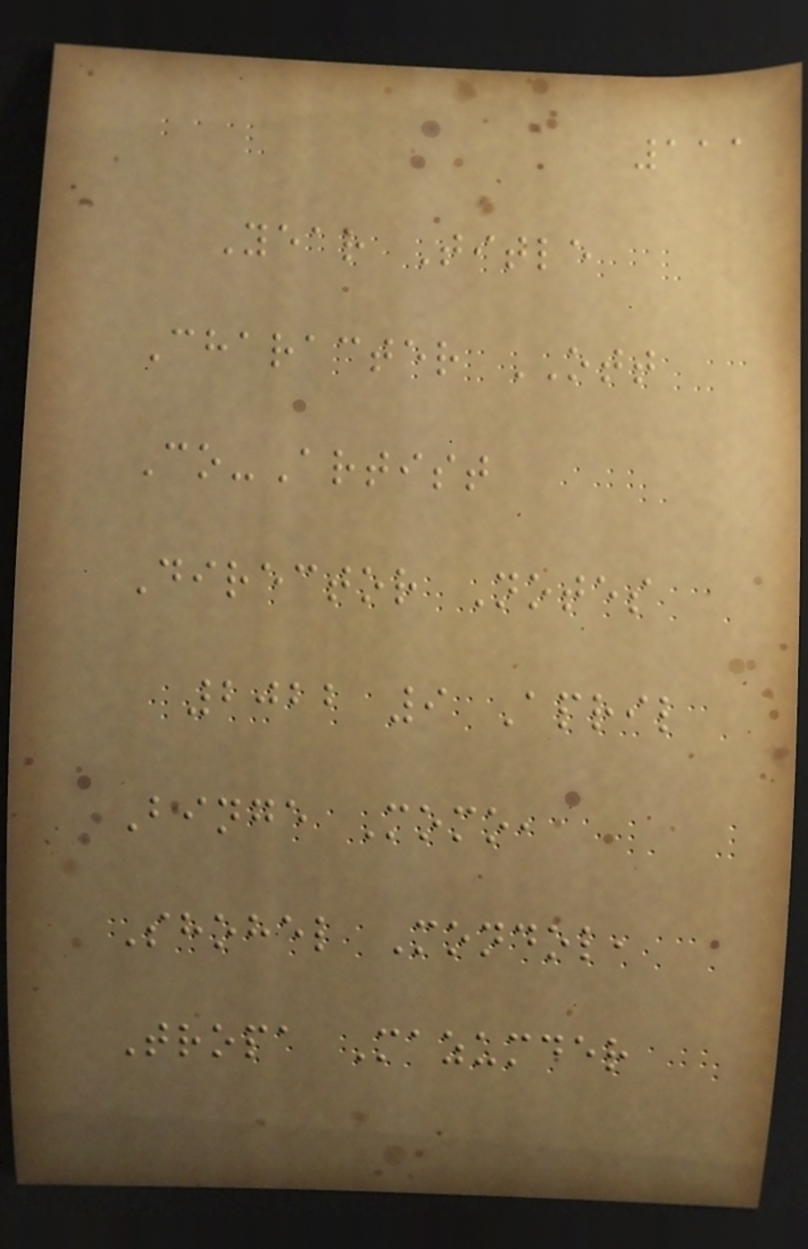111
Year Title
Character OTT
Co-Artist
Director Notes
2022 9 April
Binge Momo,
Shohel Mondol,
Tropa Mazumder
